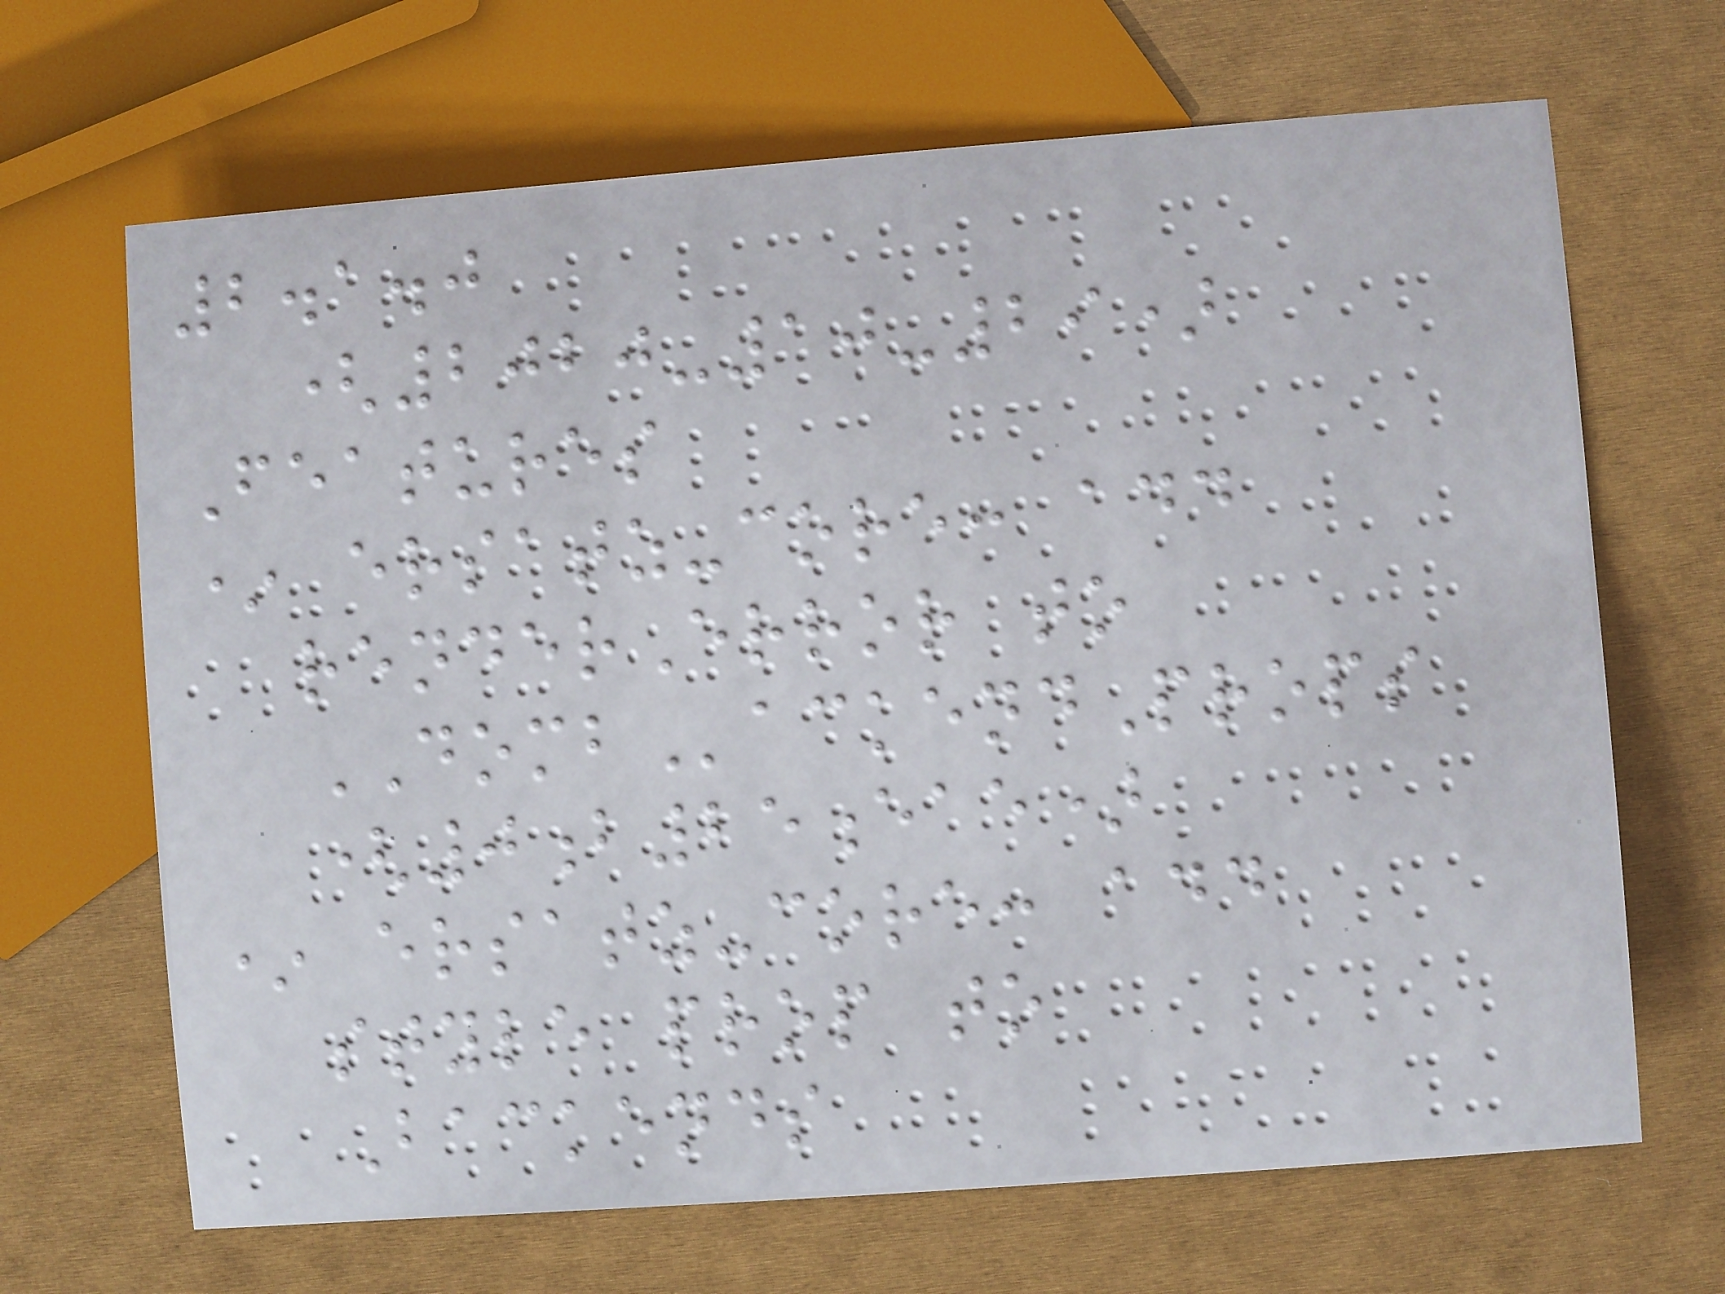2.1.0
(2020-10-29)
Features
* ersatz-core: add
renderError to
DOMBackendProps
(0b25eae)
* ersatz-core: add
style prop to
Backends
